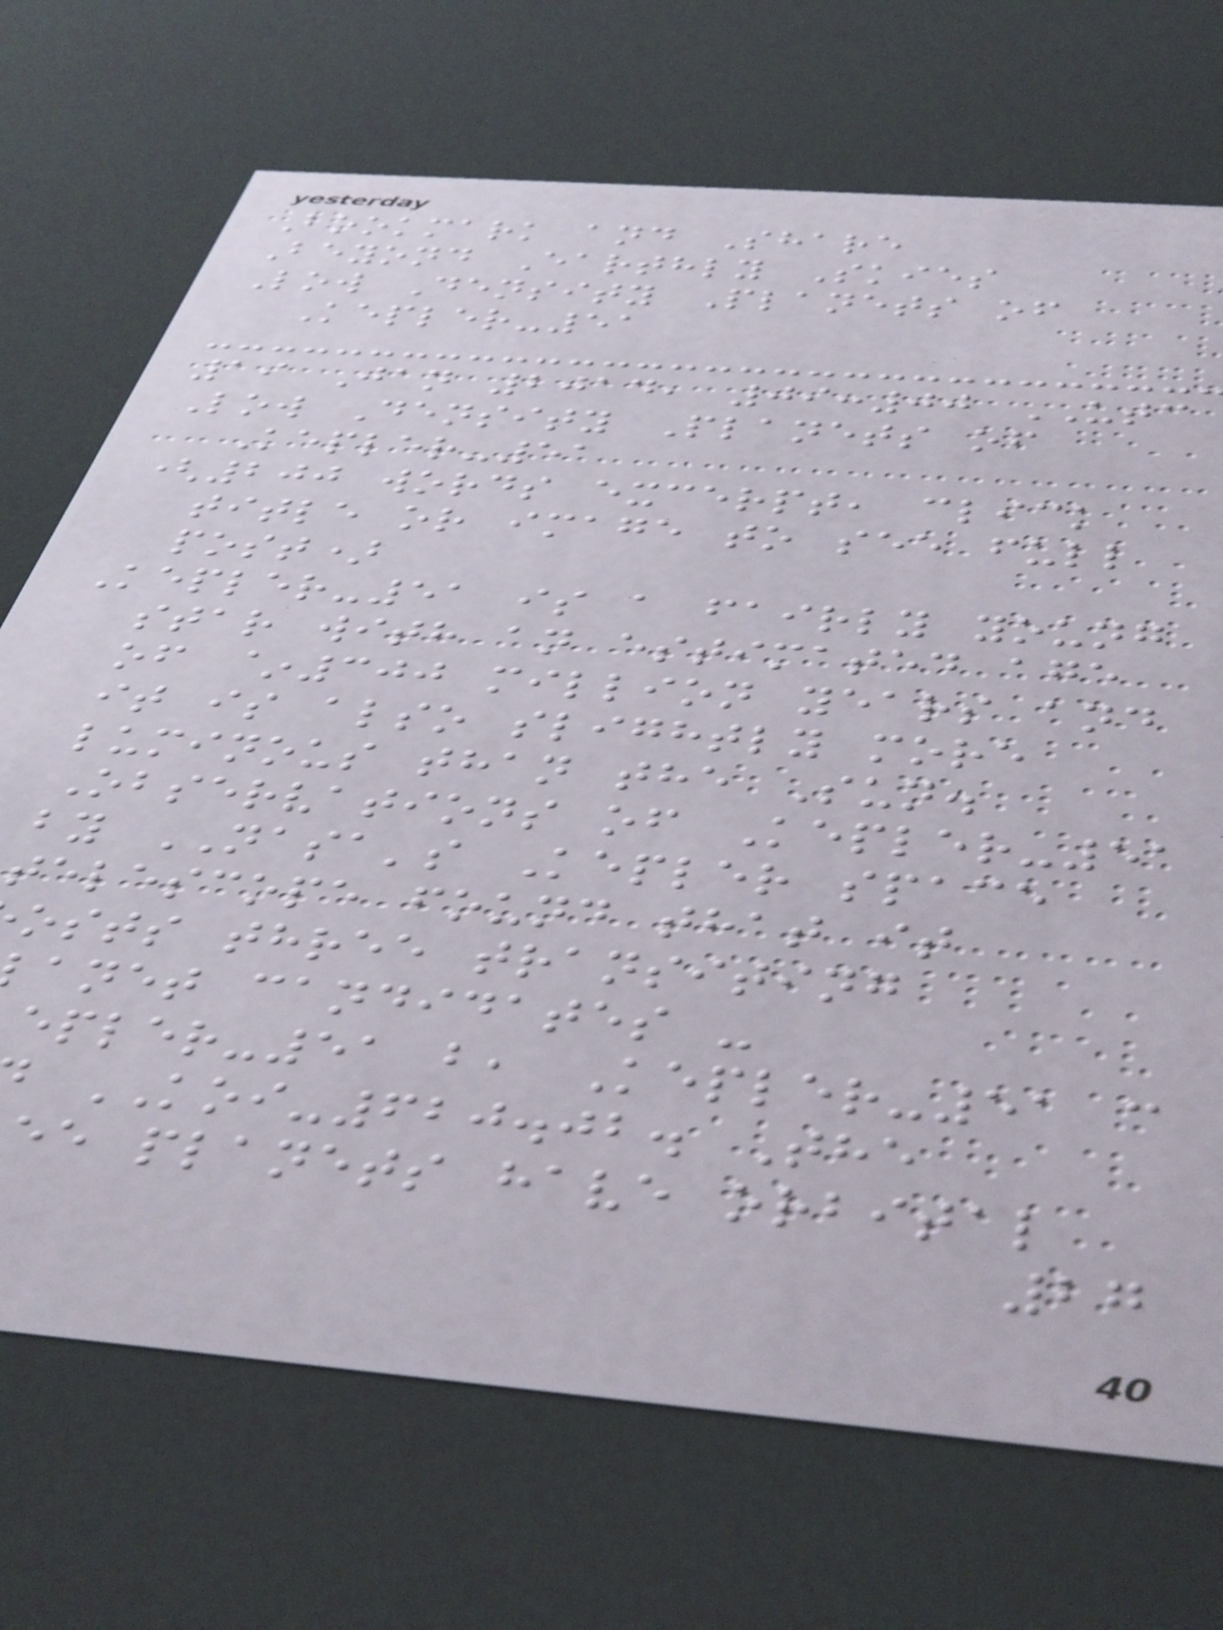Bookmark and Share
Beyond Earthly Skies
Low Density Planets of
Kepler-51
19 Jan 2014, 09:00 UTC
Low Density Planets of
Kepler-51
(200 words excerpt, click
title or image to see full
post)
Kepler-51 is a fairly young
star with an estimated age
of ~300 million years and
it is also slightly more
luminous than the Sun.
Observations of Kepler-51
by NASA's Kepler space
telescope found that it
osts three transiting
anet candidates -
epler-51 b, Kepler-51 c
KOI-620.02. The
ee planets have orbital
27
